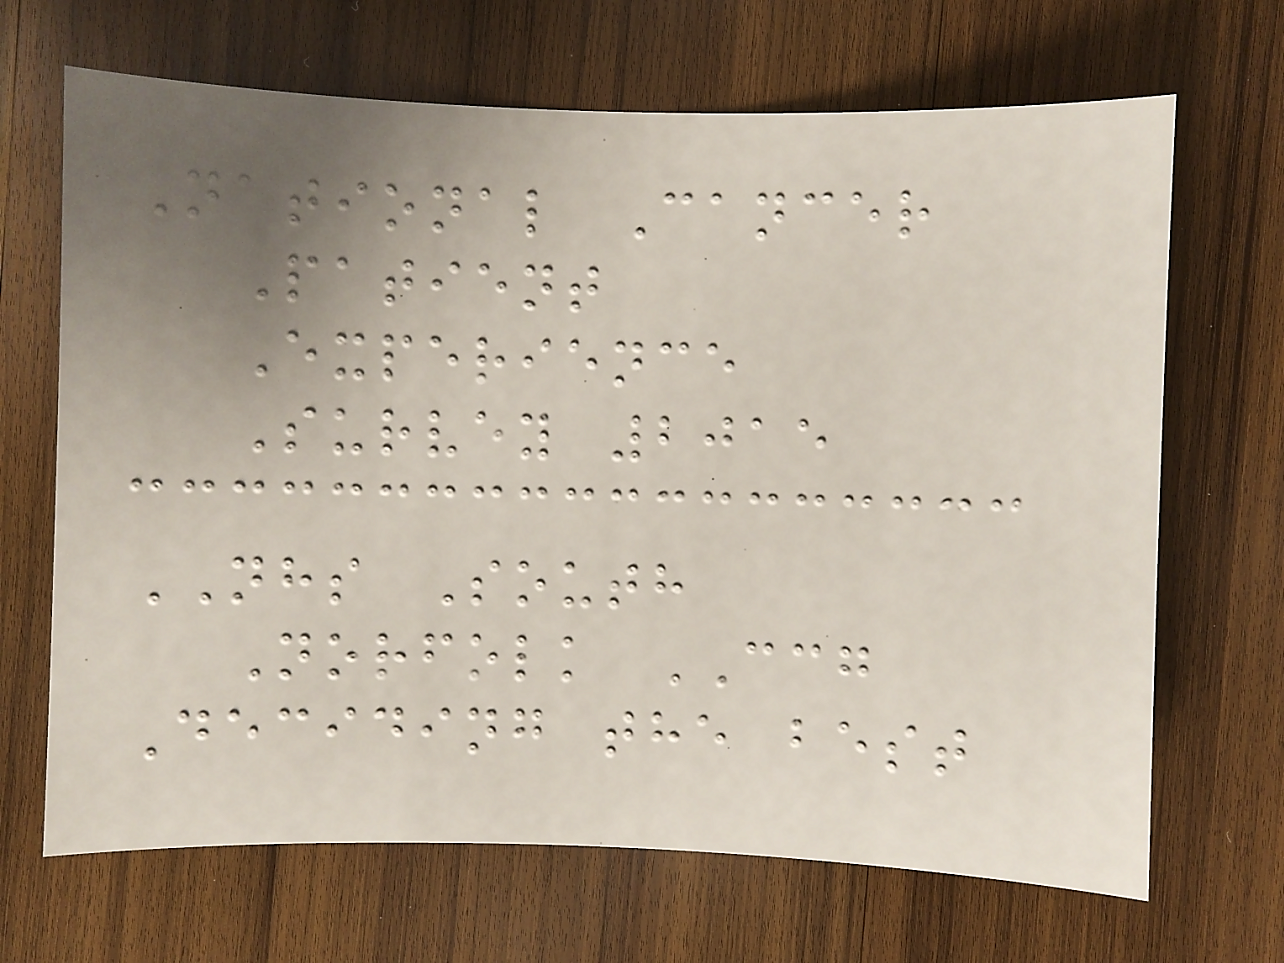National Cancer
Patient
Experience
Survey 2015
NHS South
Norfolk CCG
Deciding the best
